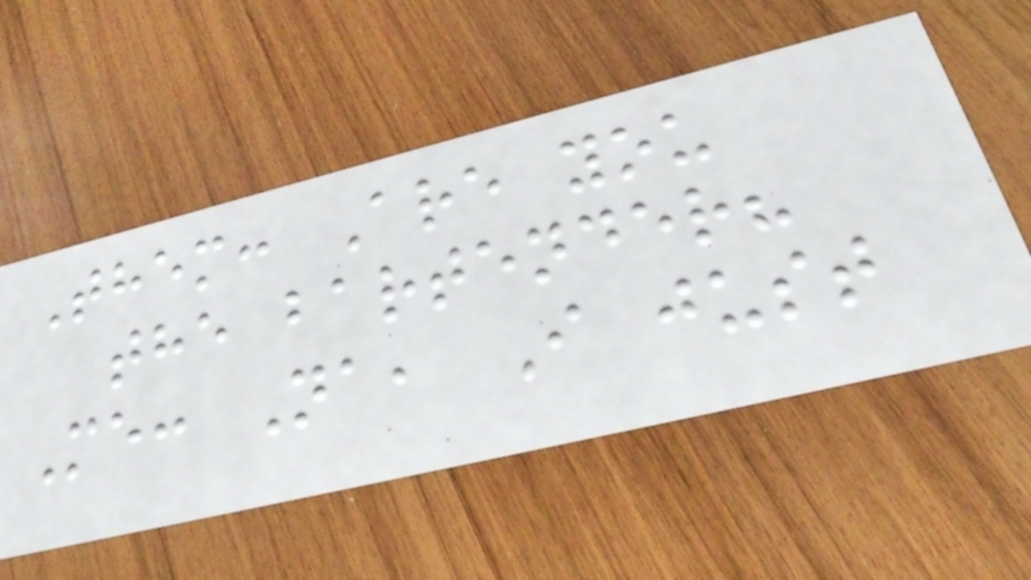Them: Are you
the bartender?
Me: Na, I just
